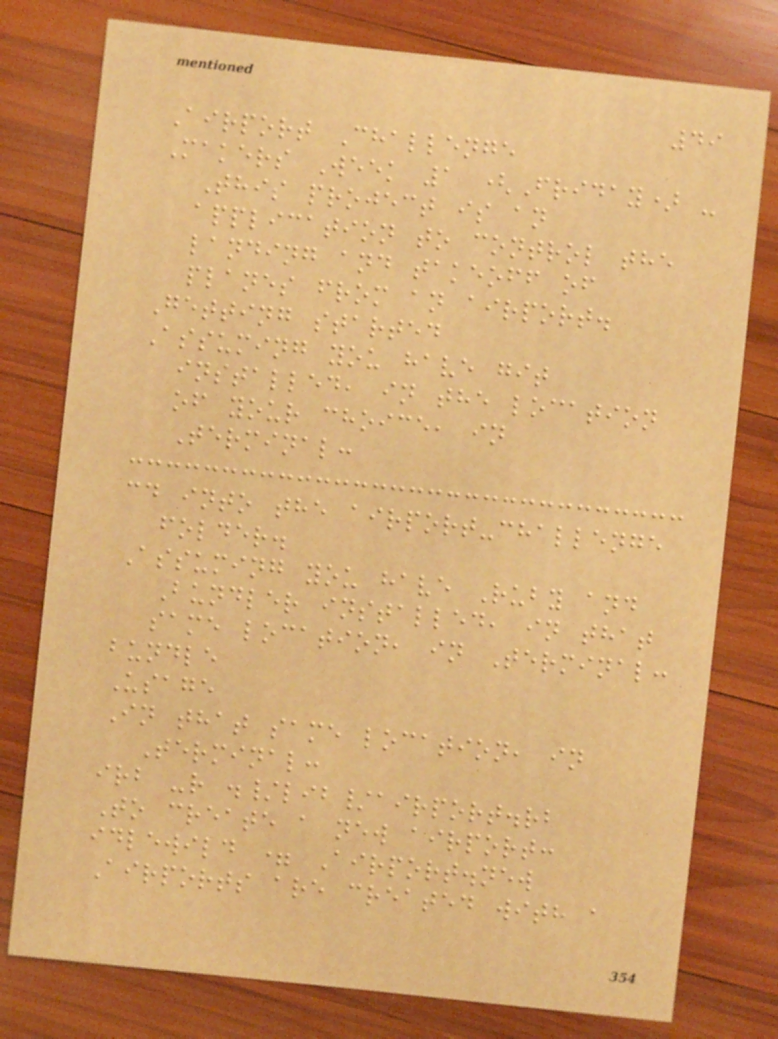49
Airport Challenge
Makers Week 1 (Friday) -
This project is an
application to control the
landing and takeoff of
planes from an airport.
Getting started
Assuming you have git
installed, in the location
of your choice, in
Terminal:
cd into the airport-challenge
folder.
Assuming you have Ruby and
Bundler installed, in that
same location, in Terminal:
bundle
Usage
In that same location, in
Terminal:
irb -r ./lib/airport.rb
To create a new airport:
idlewild = Airport.new
Airports are created with a
